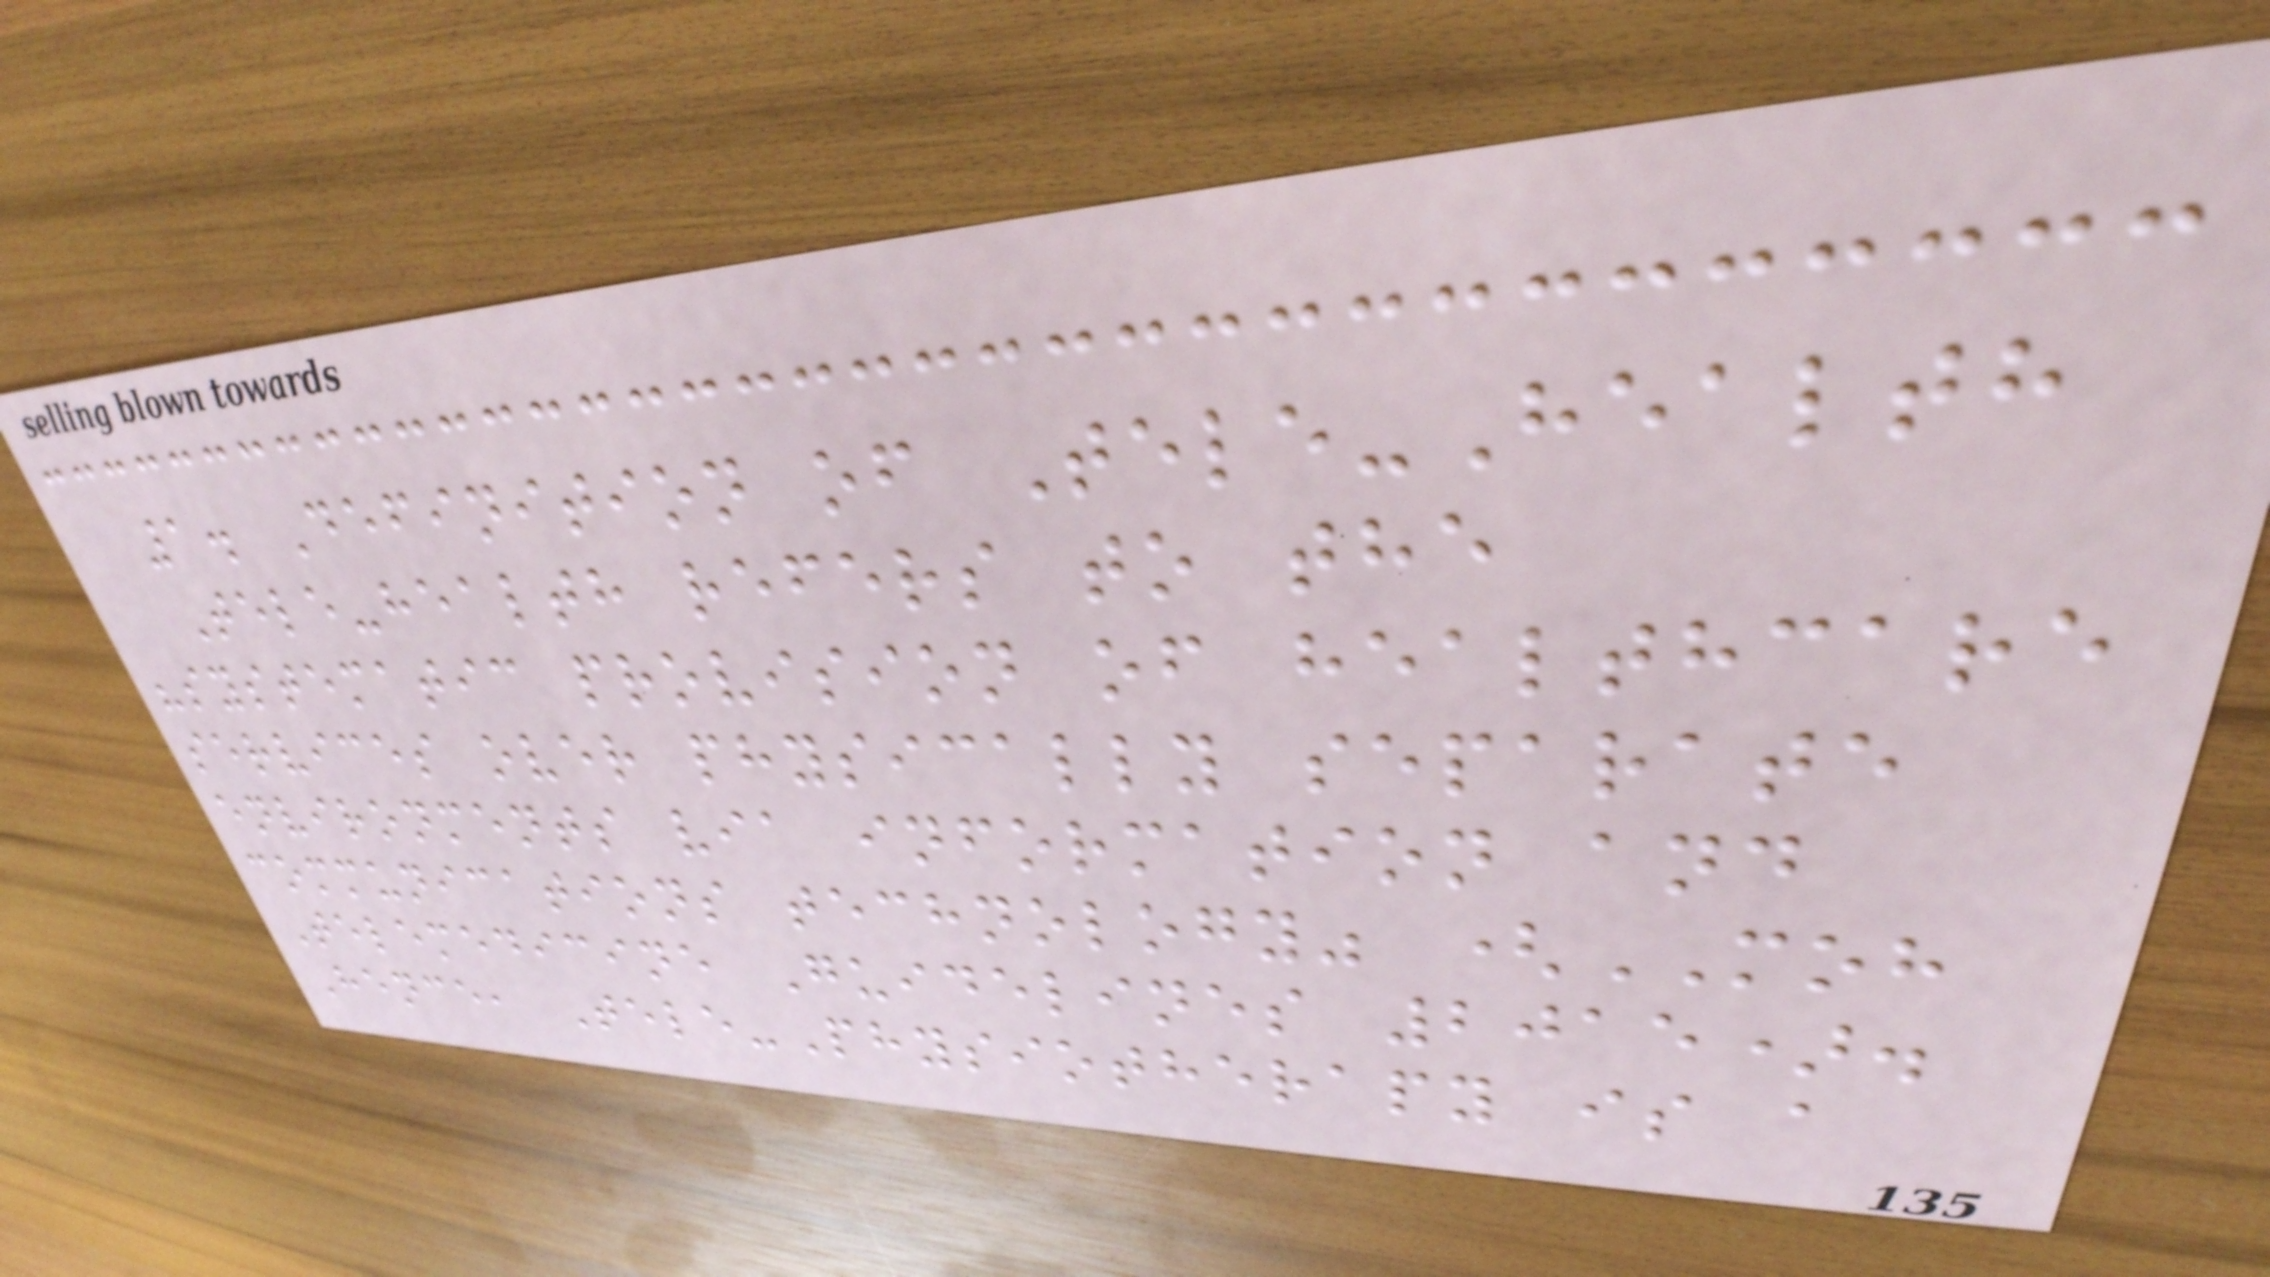1. Definition of Tele-Health
Tele-health refers to the
"systematic provision of healthcare
services over physically separate
environments via information and
communications technology" (MOH
Telemedicine Guidelines 2015).
Hence, Tele-Physiotherapy is a
